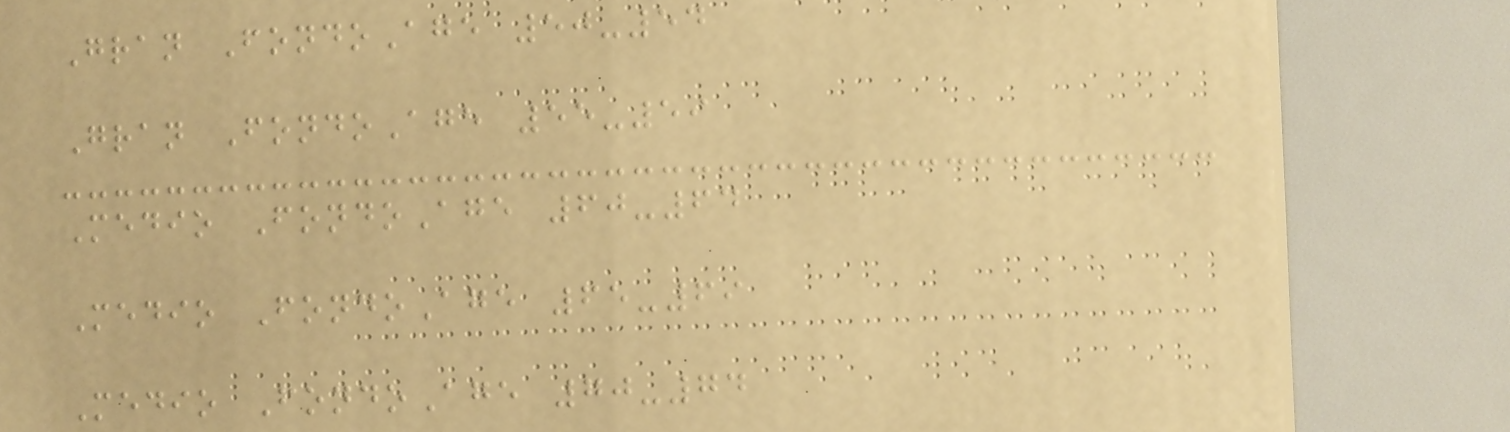Gran FondoAge 50-54
Gran FondoAge 55-59
Medio FondoAge 60-64
Medio FondoAge 65-69
Medio FondoAge 70-74
